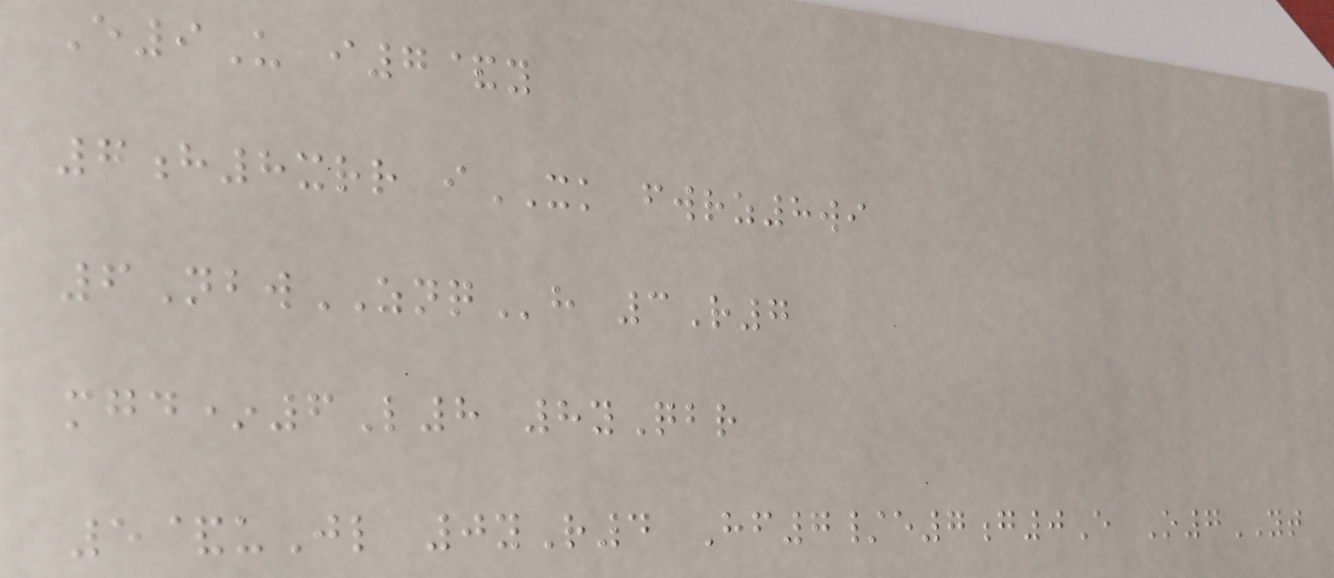E9U i7&y
7h8xrr iXK fwrz8wi
6NbwZNQh 3R7
mgd*6L8 8yQbr
5&uJl 0yR4 Hf7/e7g0E O7YT
